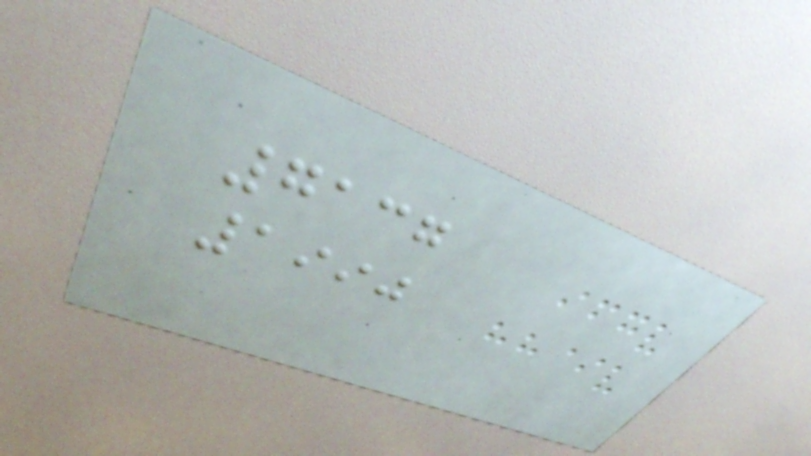7137
1990
